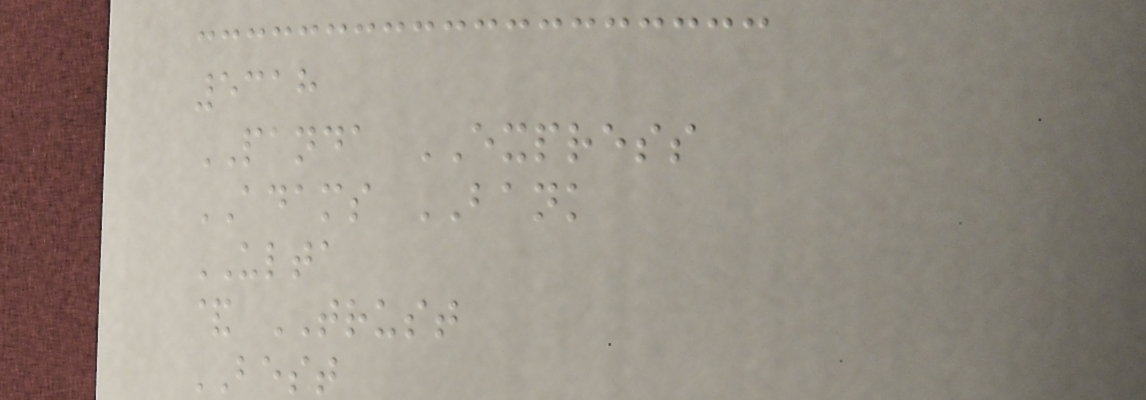5318
PANDA EXPRESS
ADAMS BANK
ULTA
& TRUST
BEST
